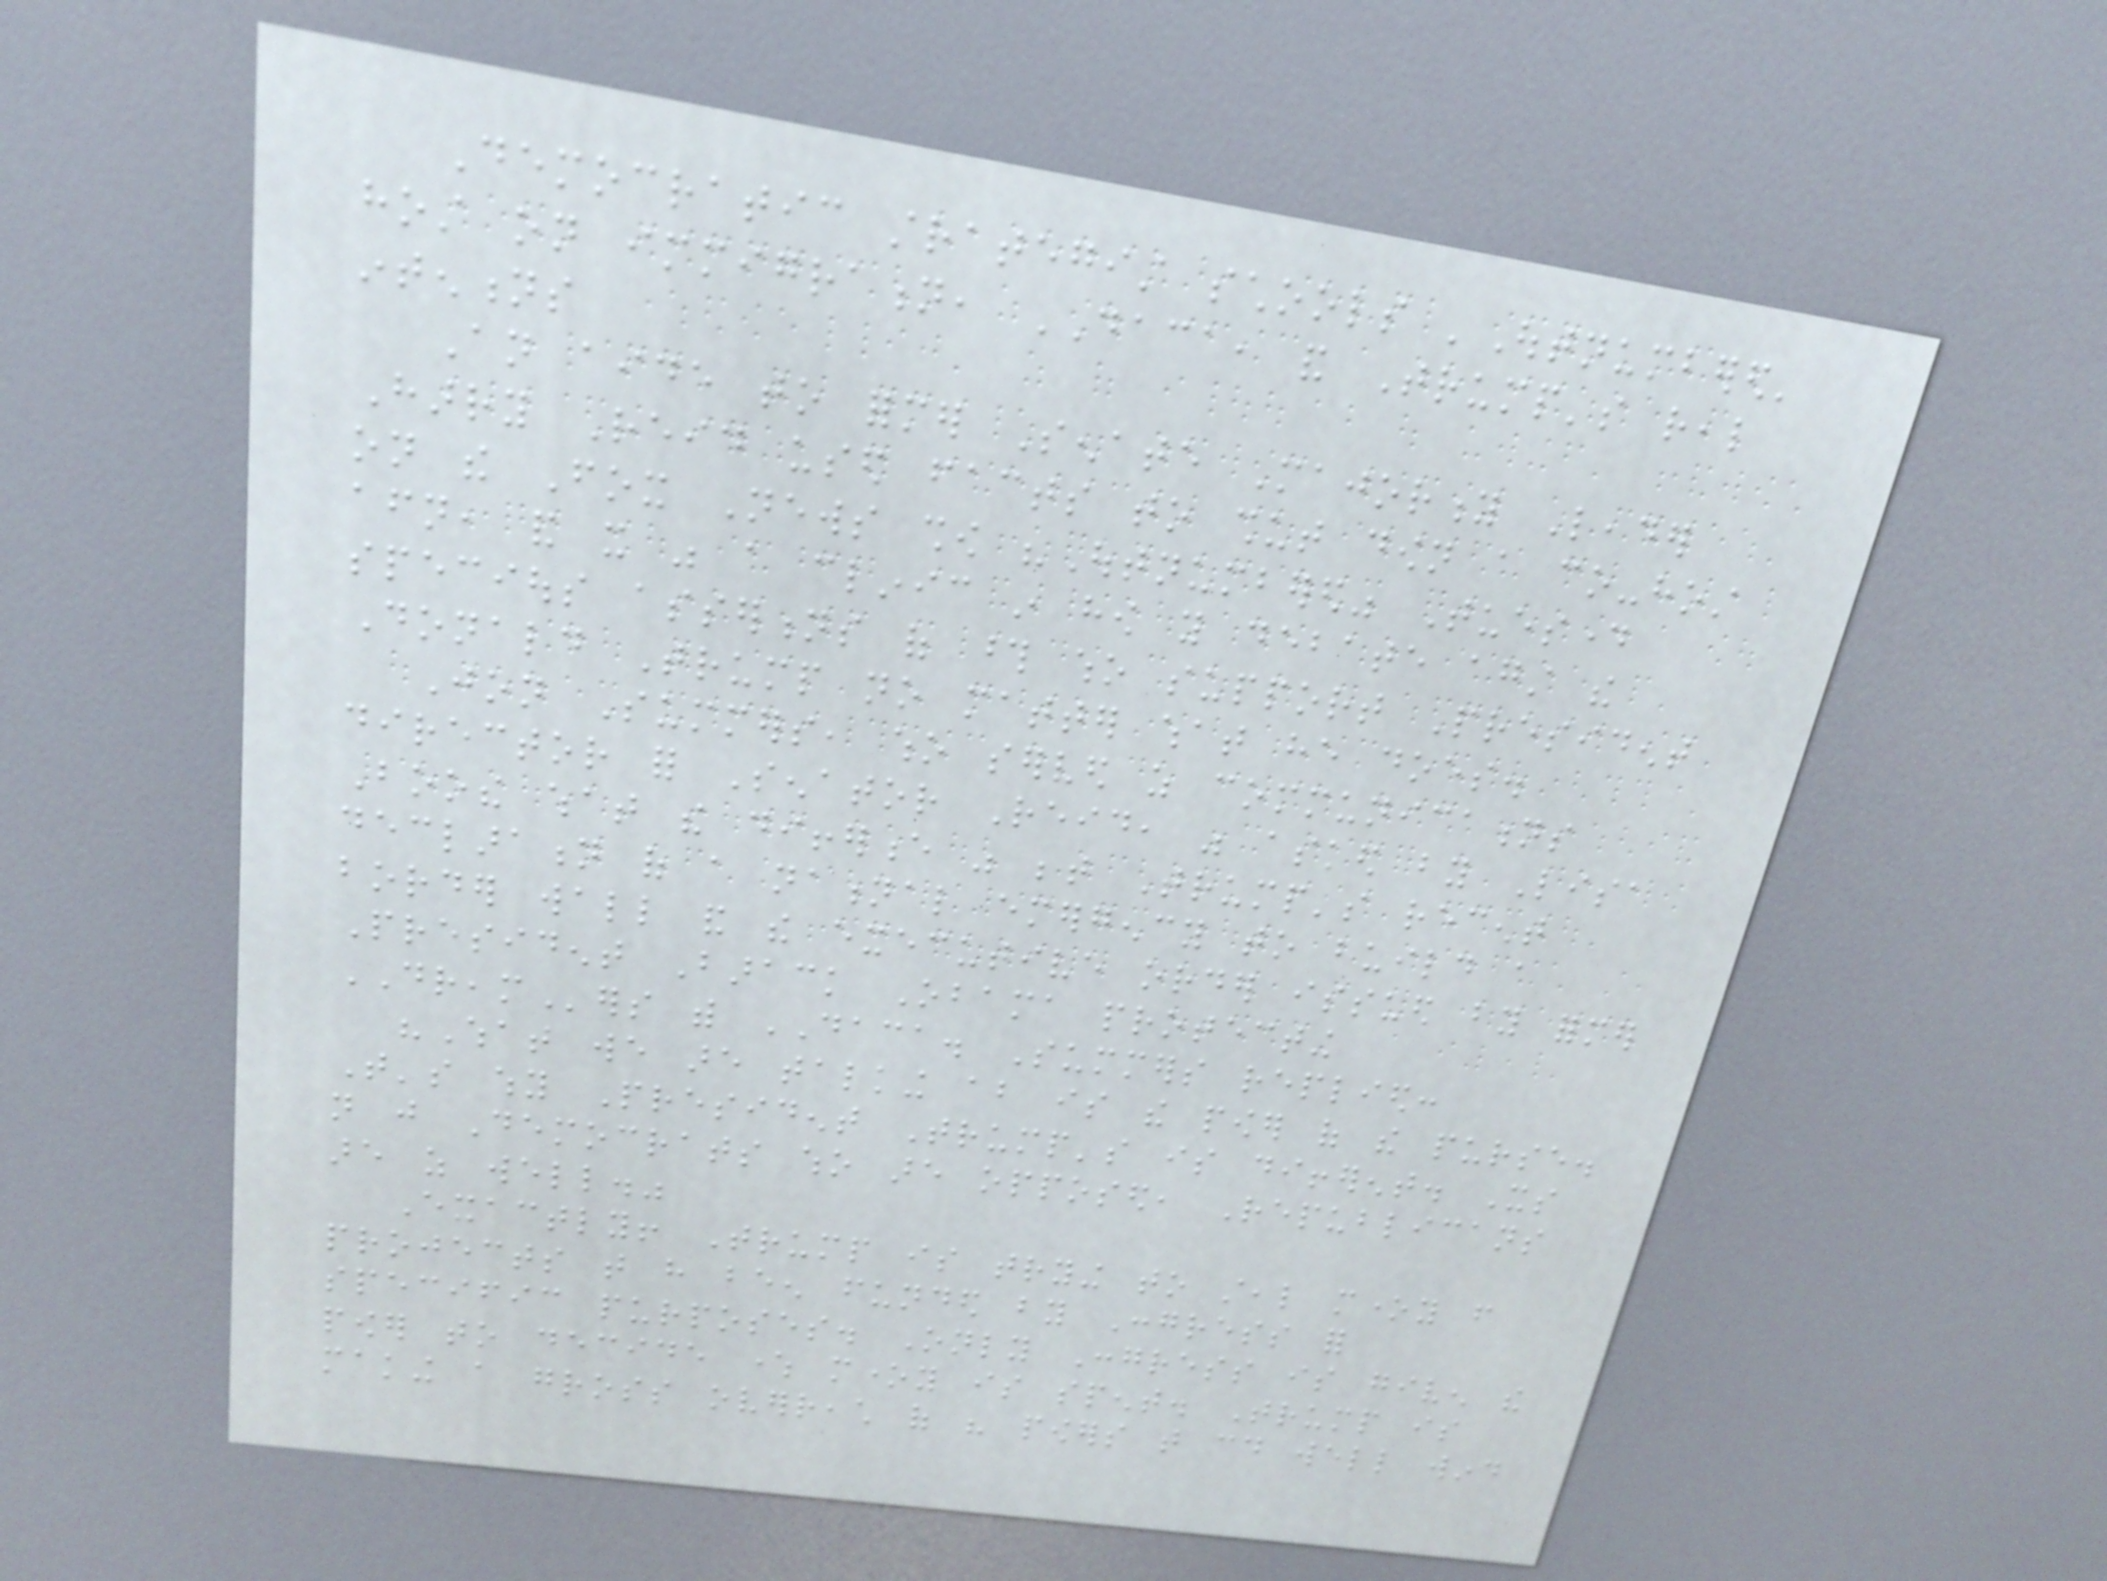Democratic strategist schools 'Outnumbered'
host on immigration, DACA, and Trump's real
intentions
An aide to former Senate Majority Leader
Harry Reid used facts to shut down a co-host
on the Fox News show "Outnumbered" Tuesday
afternoon, and it was a clinic in how you debate against the
specious assertions of those who support President
Donald Trump no matter what he does.
Jon Summers, who served as communications
director for Senator Reid, was asked by Lisa
Boothe what the difference was between Trump's recent
declaration of a national emergency to build a
border wall and the executive order issued by former
President Barack Obama protecting
DREAMers with DACA. Summers replied:
"What we are talking about is the power of the purse.
That's why President Trump's is different. Its
not just Democrats who are opposed, Republicans
are as well."
Exactly! Trump is trying to steal money from
projects that have been funded by Congress for
specific purposes. Only Congress is given the
power to decide where money is spent. Trump is
making a gross overreach of his powers that could well wind
